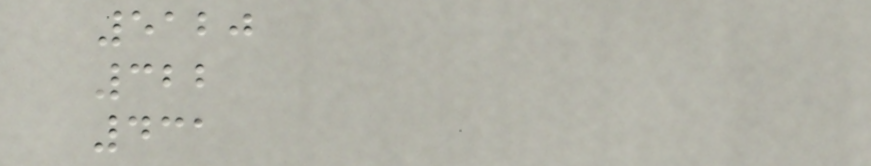5120
322
431
